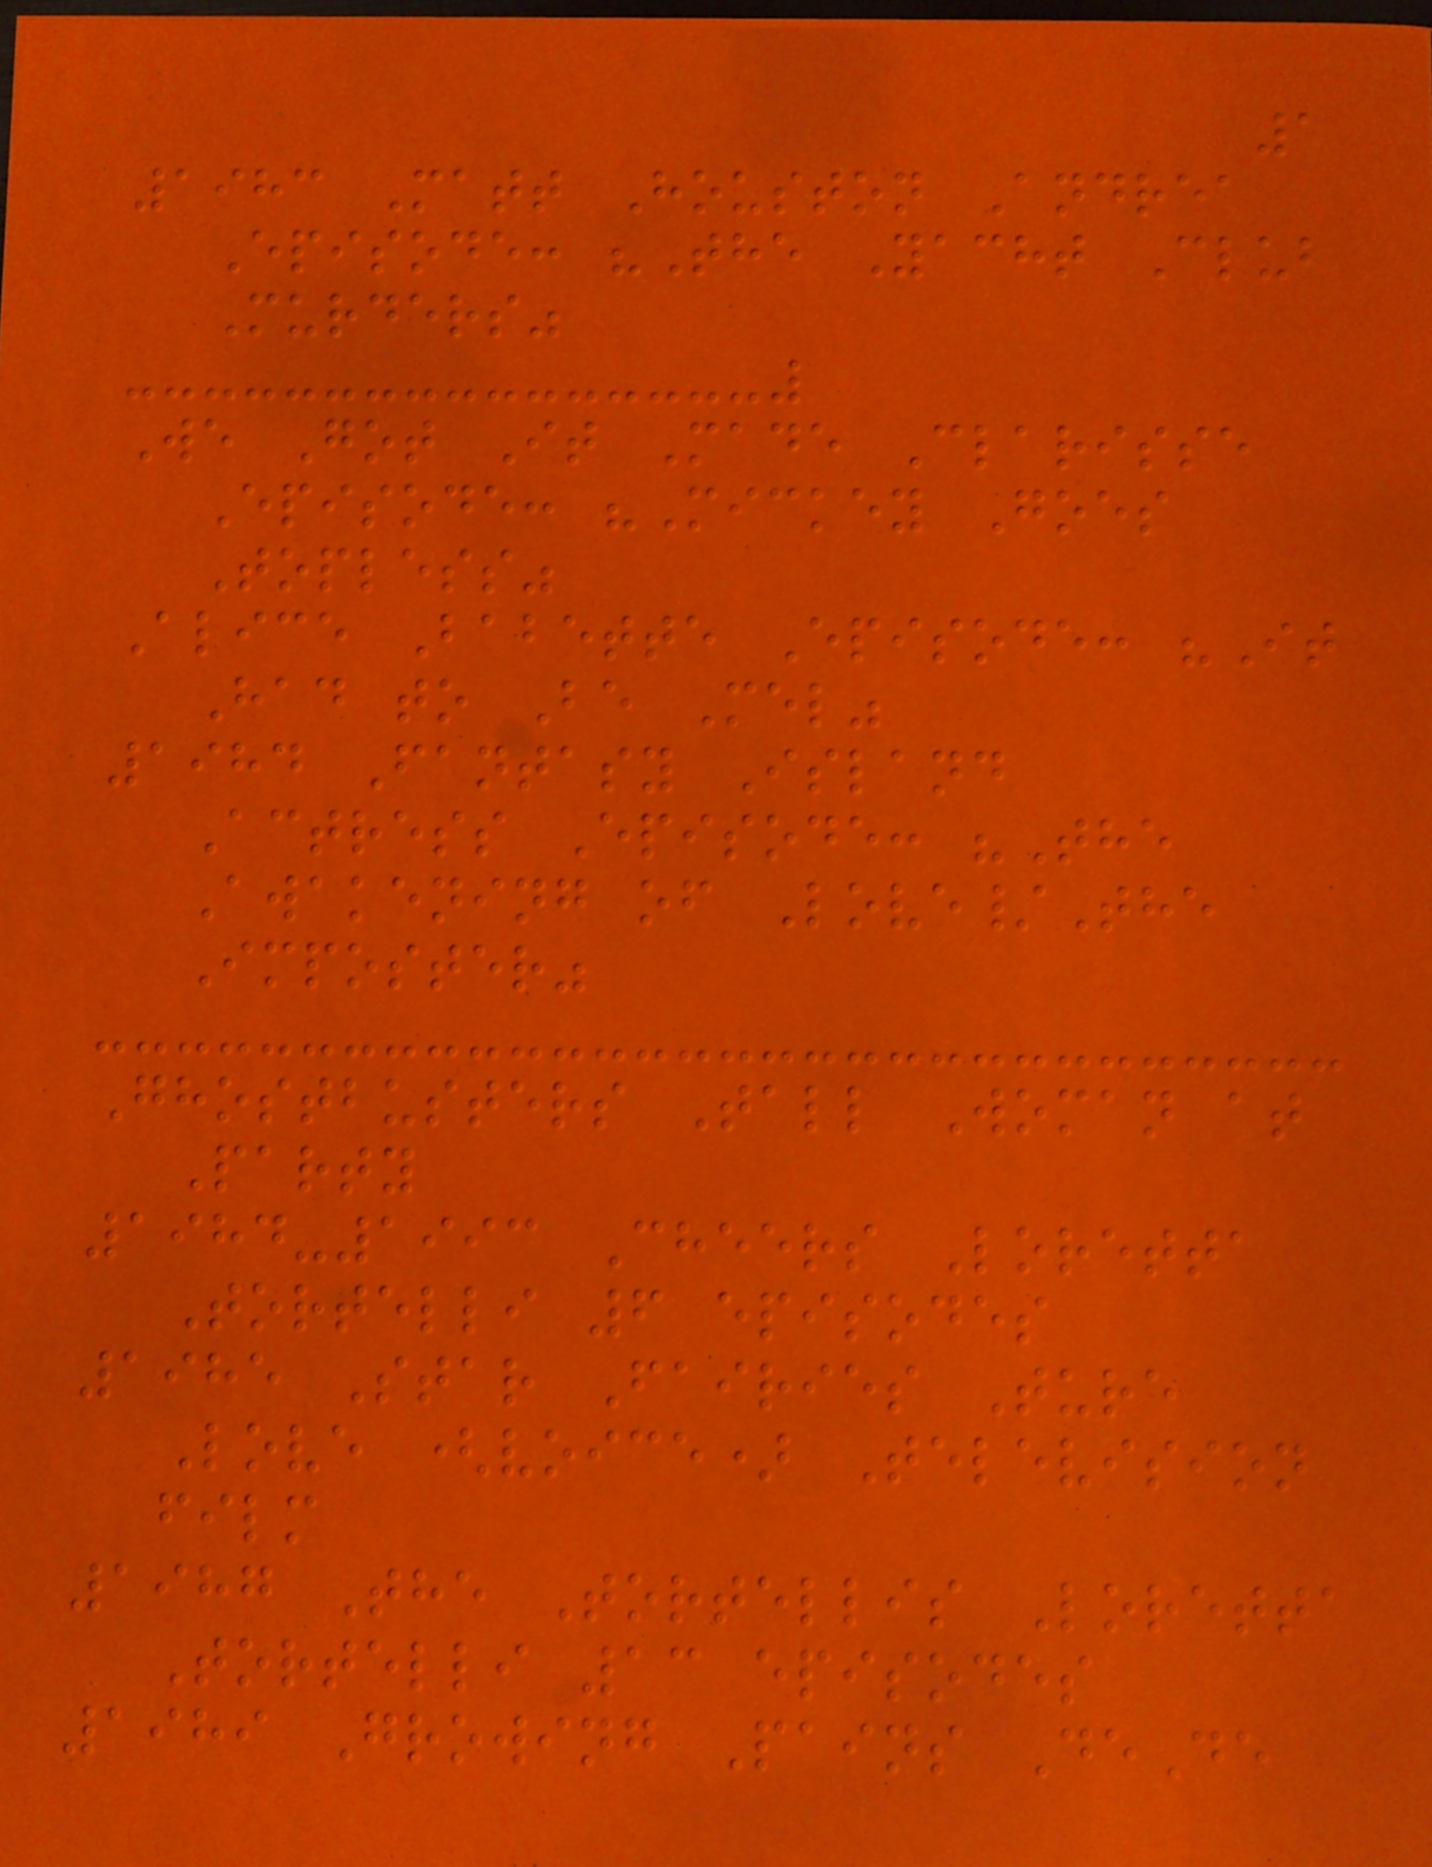1
1983 Matt Houston Andrea
Episode: "The Yacht Club
Murders"
We Got It Made Clarisse
Episode: "Mickey Goes
Topless"
Alice Babette Episode: "It
Had to Be Mel"
1984 Fantasy Island
Actress Episode: "The
Awakening of Love/The
Imposter"
Ghostbusters Tall Woman at
Party
1984-1993 Cheers Loretta
Tortelli 6 episodes
1985 Star Fairies Ture
Love (voice) Television
film
1987 The Tortellis Loretta
Tortelli 13 episodes
1989 Growing Pains DeDe
